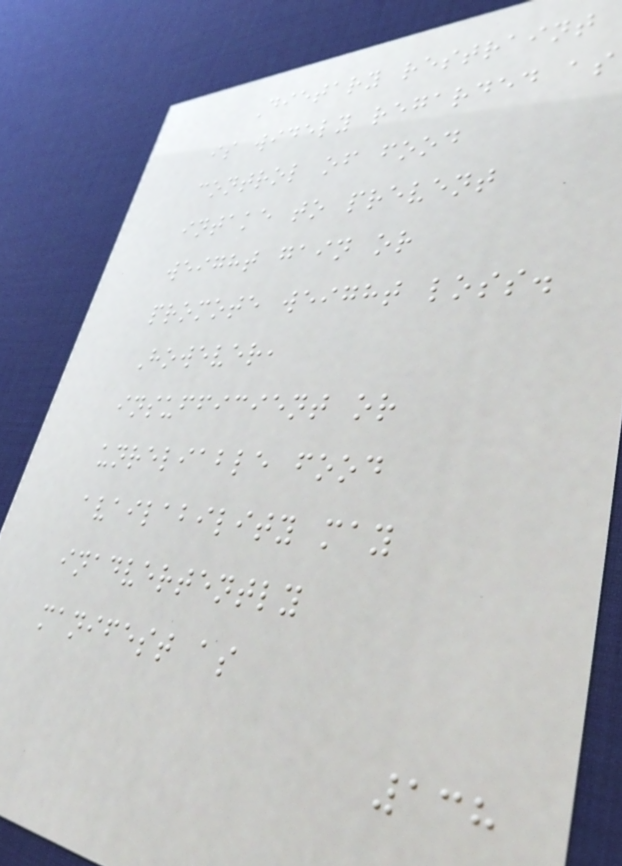Dietary restraint
is widely regarded as
control of food
intake to prevent
weight gain or
promote weight loss.
However,
insufficient or
unreliable food
availability may
inadvertently
manifest as
138
